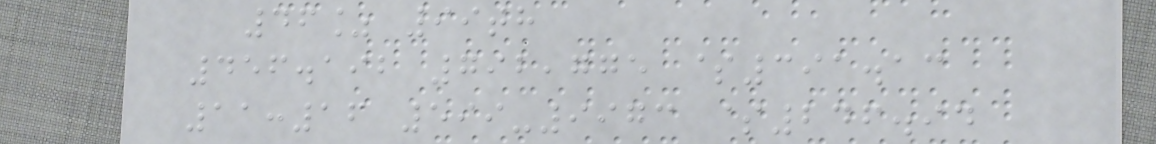46% 99th
456.192 792,775 $391.13
11:16 599-9973 $246.94
